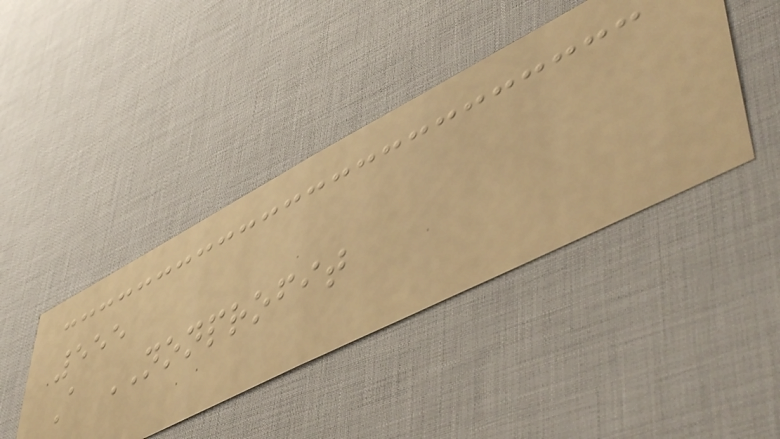555
A NONPROFIT
